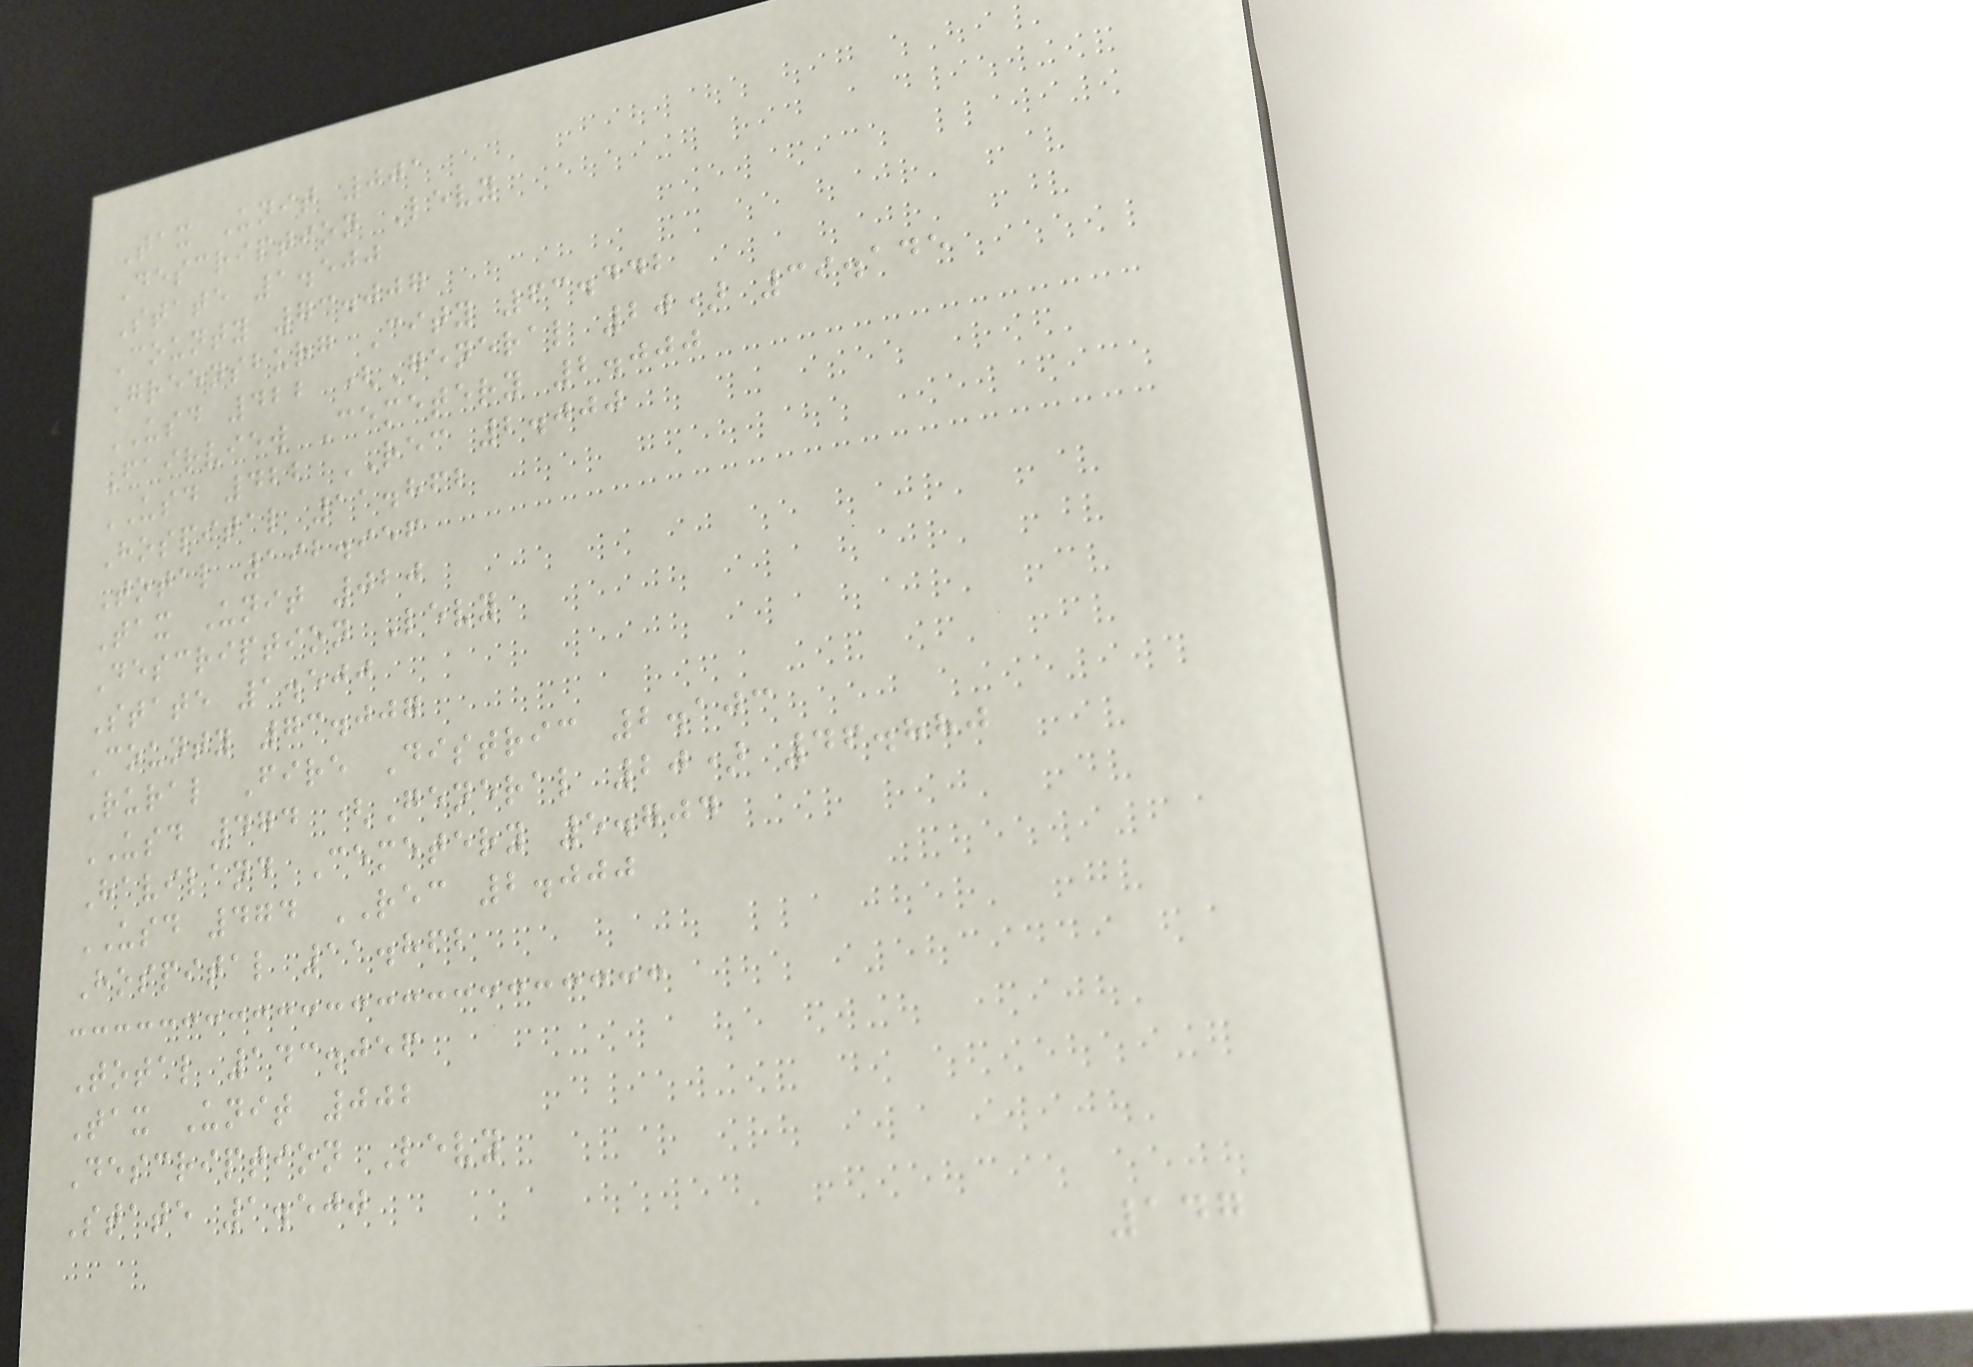Tax Unit 001
Description Levy
State 1.500
County 73.007
Greensburg City 63.442
USD 422 (General 20) 39.145
Fairview Cemetery 2.000
USD 422 REC 2.000
Hospital 11.862
Total 192.956
Tax Unit 020
Description Levy
State 1.500
County 73.007
Rural Fire Distric 2.103
USD 474 (General 20) 46.880
Haviland Cemetery 5.704
USD 474 REC 2.000
Hospital 11.862
Total 143.056
Tax Unit 002
Description Levy
State 1.500
147
